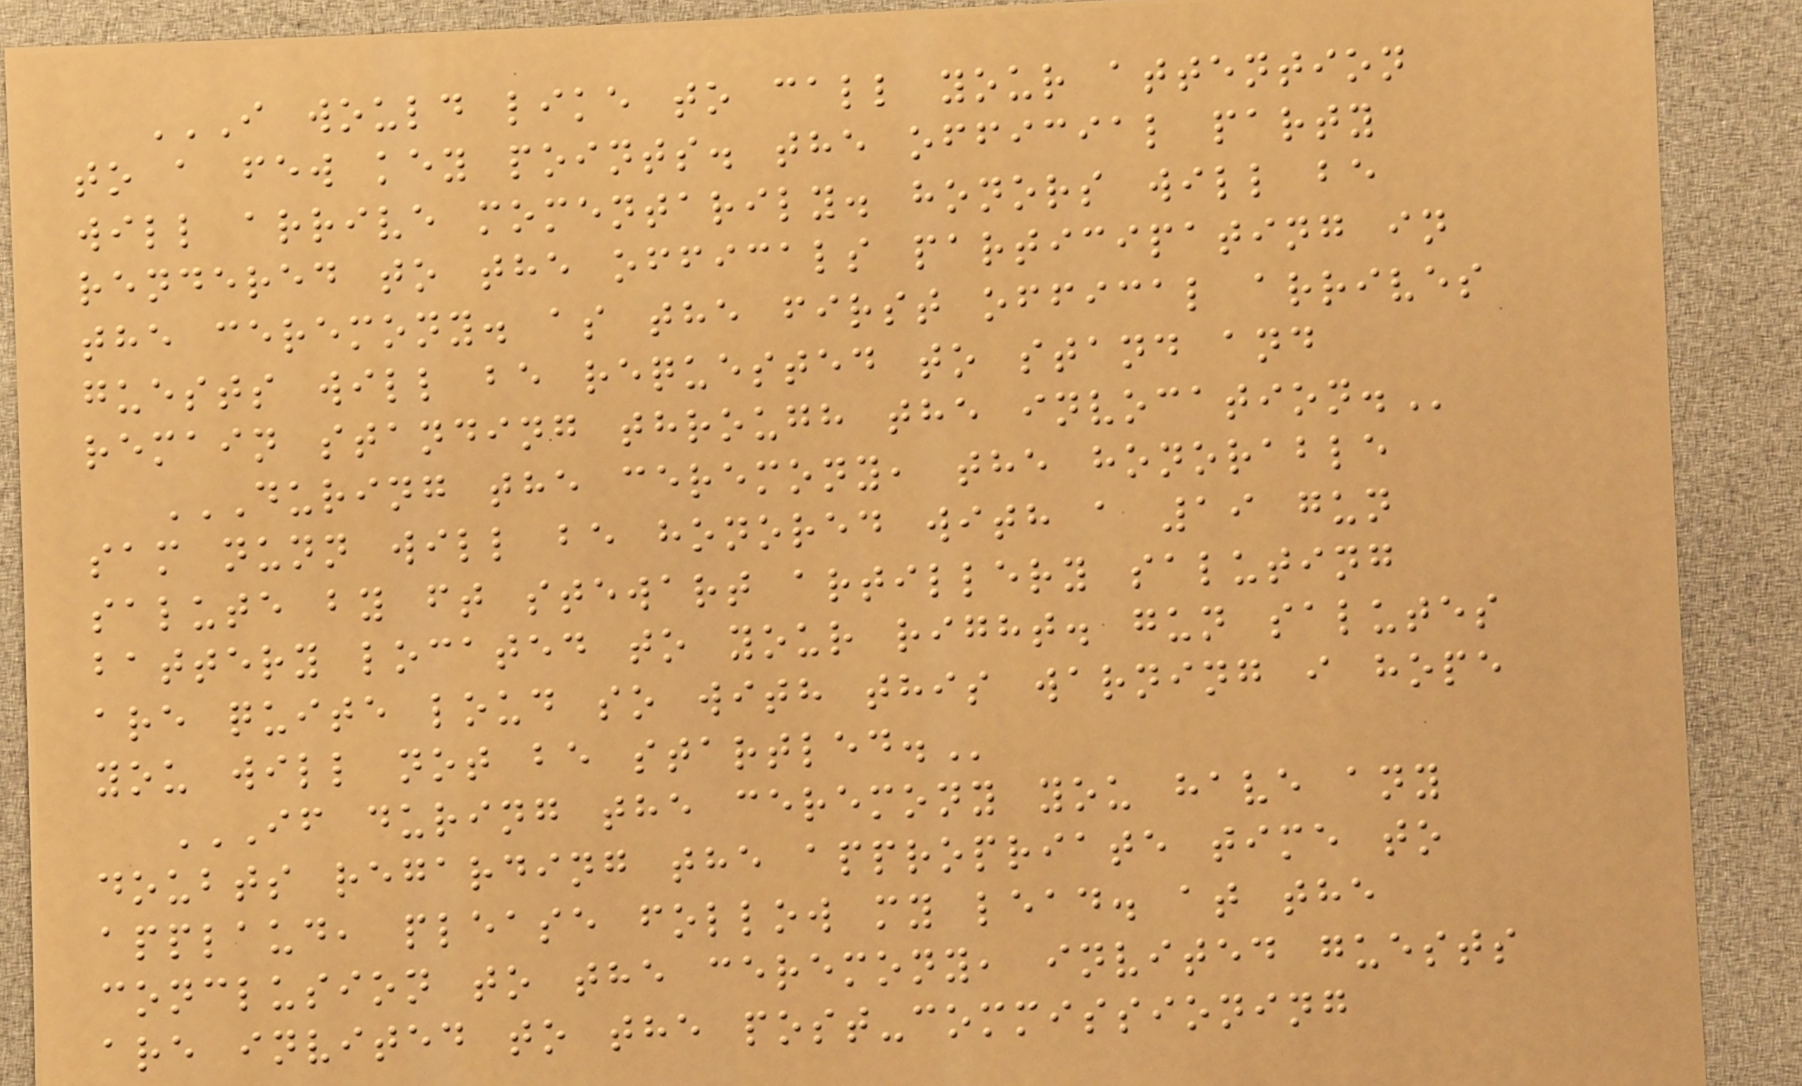I WOULD LIKE TO CALL YOUR ATTENTION
TO A FEW KEY POINTS. THE OFFICIAL PARTY
WILL ARRIVE MOMENTARILY. HONORS WILL BE
RENDERED TO THE OFFICALS PARTICIPATING IN
THE CEREMONY. AS THE FIRST OFFICAL ARRIVES
GUESTS WILL BE REQUESTED TO STAND AND
REMAIN STANDING THROUGH THE INVOCATION.
DURING THE CEREMONY, THE HONORABLE
SAM NUNN WILL BE HONORED WITH A 19 GUN
SALUTE BY FT STEWART ARTILLERY SALUTING
BATTERY LOCATED TO YOUR RIGHT. GUN SALUTES
ARE QUITE LOUD SO WITH THIS WARNING I HOPE
YOU WILL NOT BE STARTLED.
IF DURING THE CEREMONY YOU HAVE ANY
DOUBTS REGARDING THE APPROPRIATE TIME TO
APPLAUD, PLEASE FOLLOW MY LEAD. AT THE
CONCLUSION TO THE CEREMONY, INVITED GUESTS
ARE INVITED TO THE POST-COMMISSIONING
